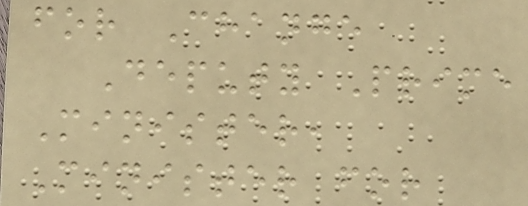for Change
Deputy Prime
Minister,
Minister for
